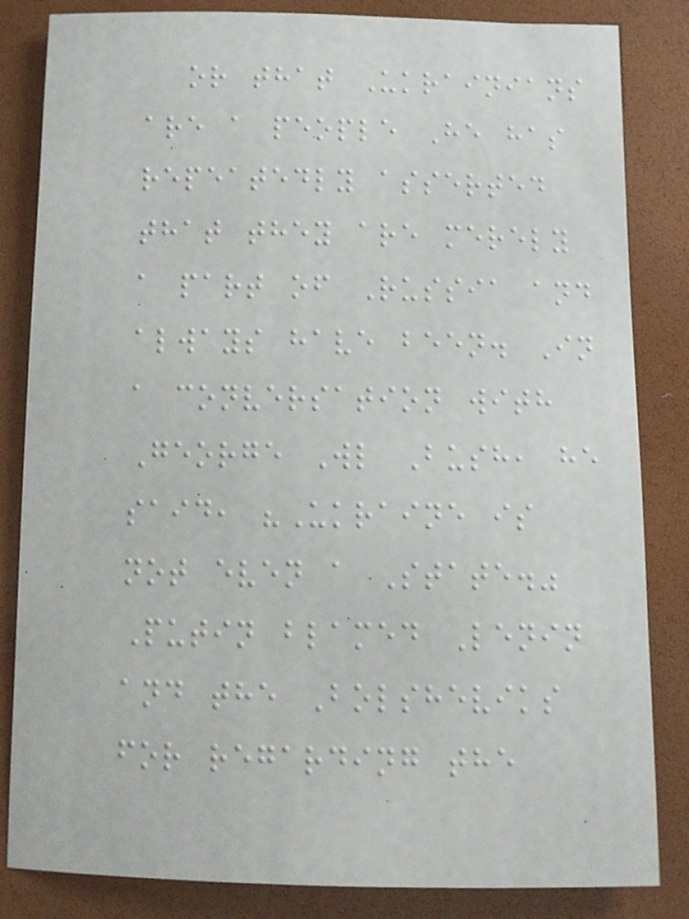or that Ukrainians
are a people He has
repeatedly asserted
that they are merely
a part of Russia and
always have been. In
a conversation with
George Wl Bush, he
said, "Ukraine is
not even a State."
Putin blamed Lenin
and the Bolsheviks
for regarding the
